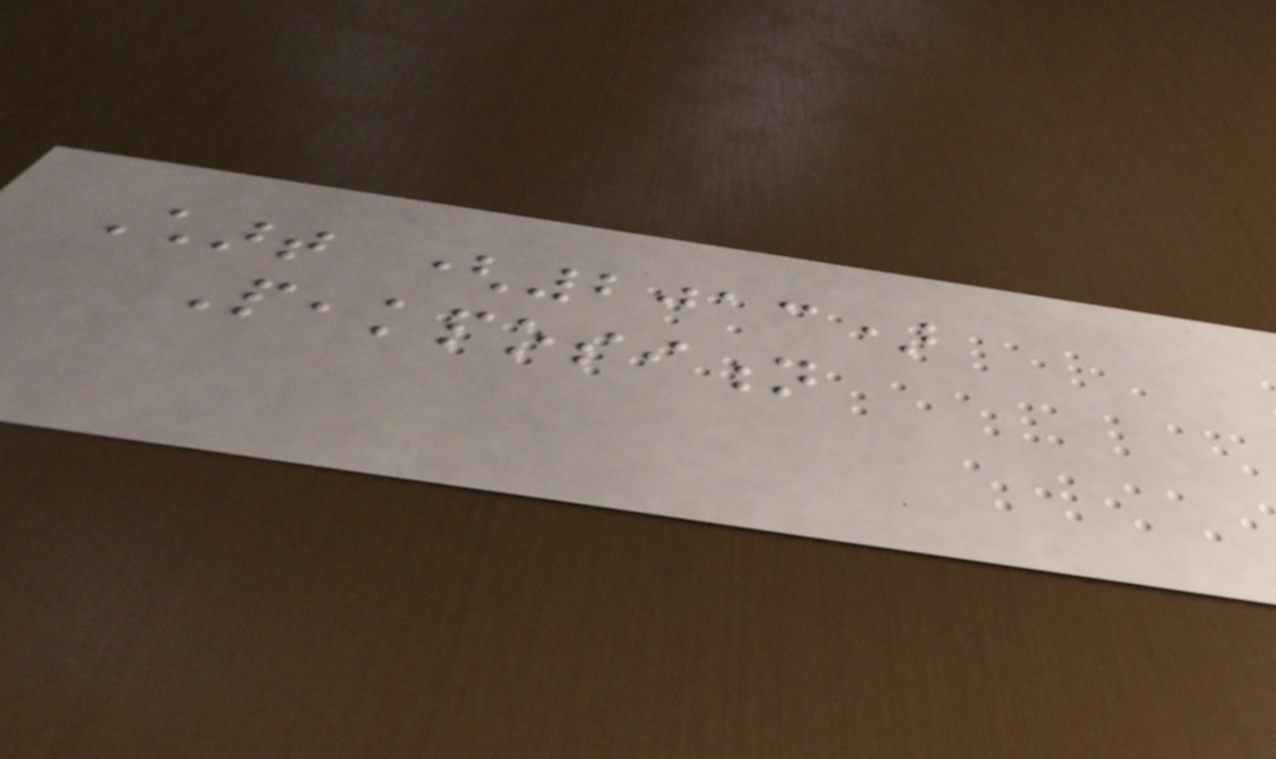Chart (2013)
Peakposition
